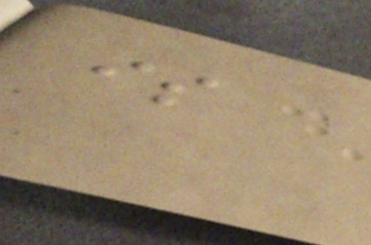is
